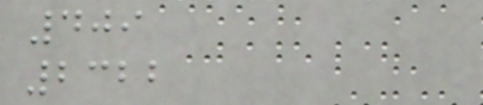409
2322
